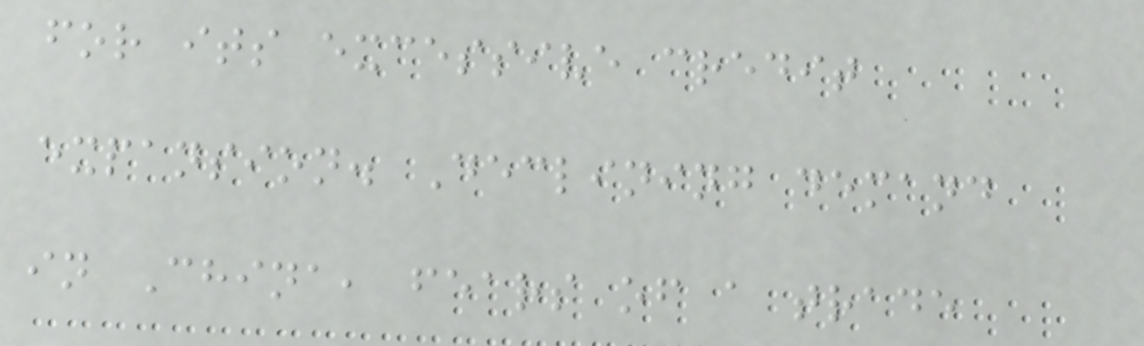for its excessive credit
expansion. Declining demand
in China, fears of a trade
